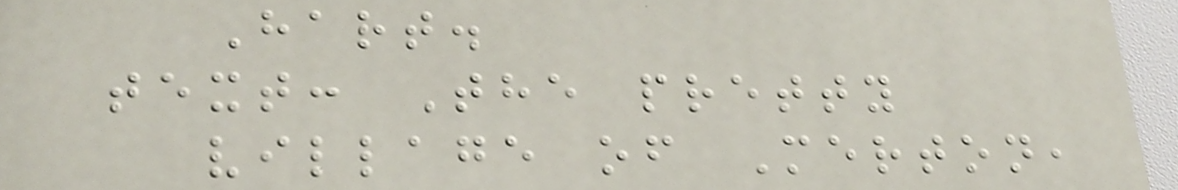Hart.
text: The pretty
village of Merton,
